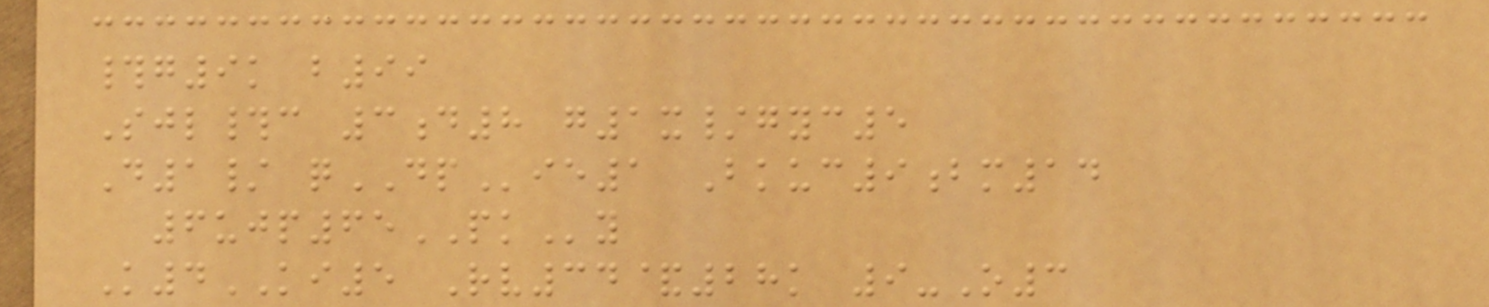#g9k b99
Sjl#c 3d8 g1x/gyc5
D1/ qDPie1 Bkuc9bm14
6ujp65PKy
K4KI5 Rv34&28k 9-O3
